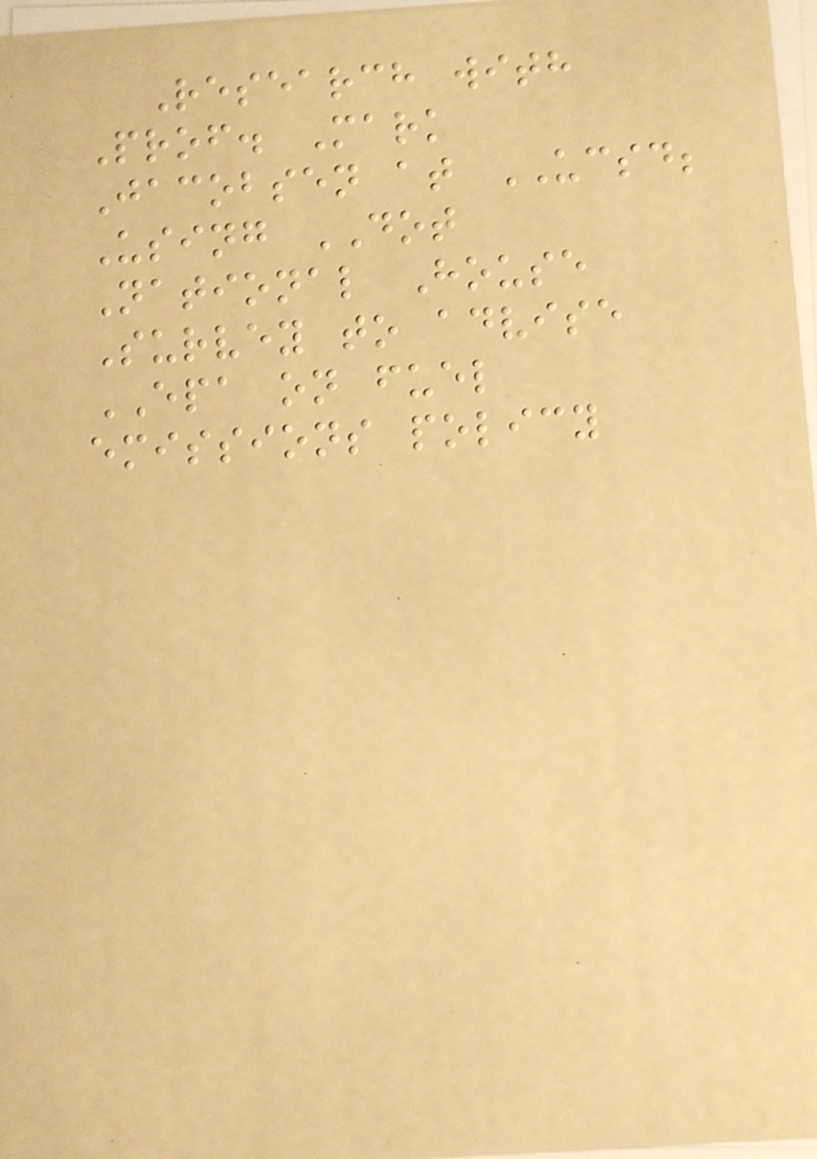Research with
Prof. Mark
Jacobsen at UCSD;
Using DOT
National House
Survey to advise
EPA on fuel
emissions policy
